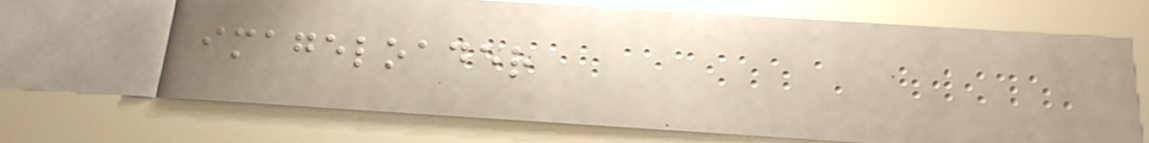imageloader
